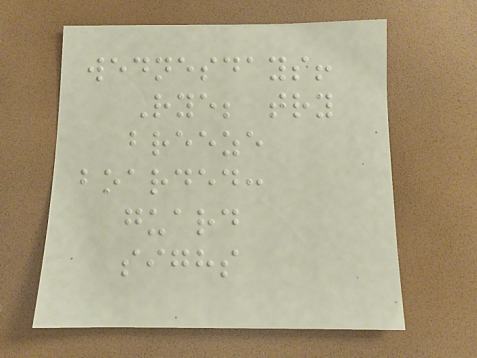wednesdays!
Rye; try
breeze
boarded:
guard
sighs
